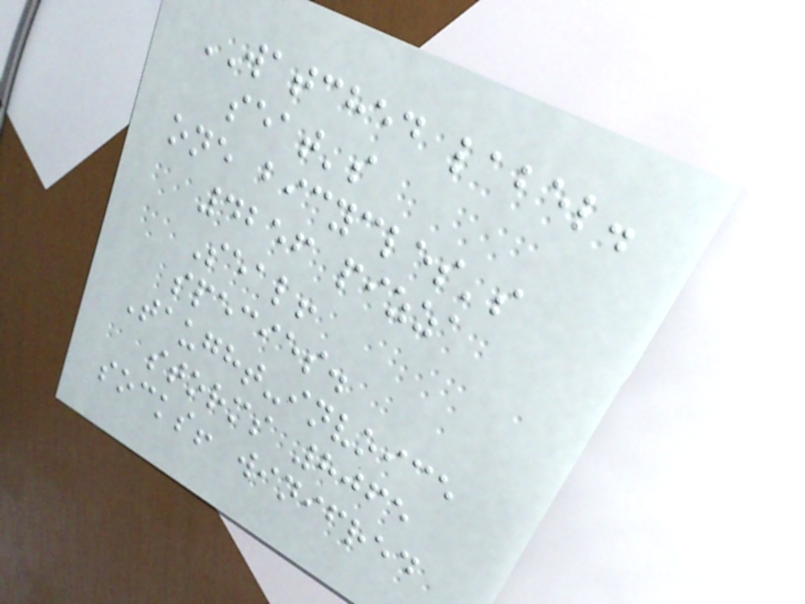WATCHED label.
seat's
one bicycles's
4256 pizza
Seal!
species.
Taught-invoice
storms 8065
socks! winifred
